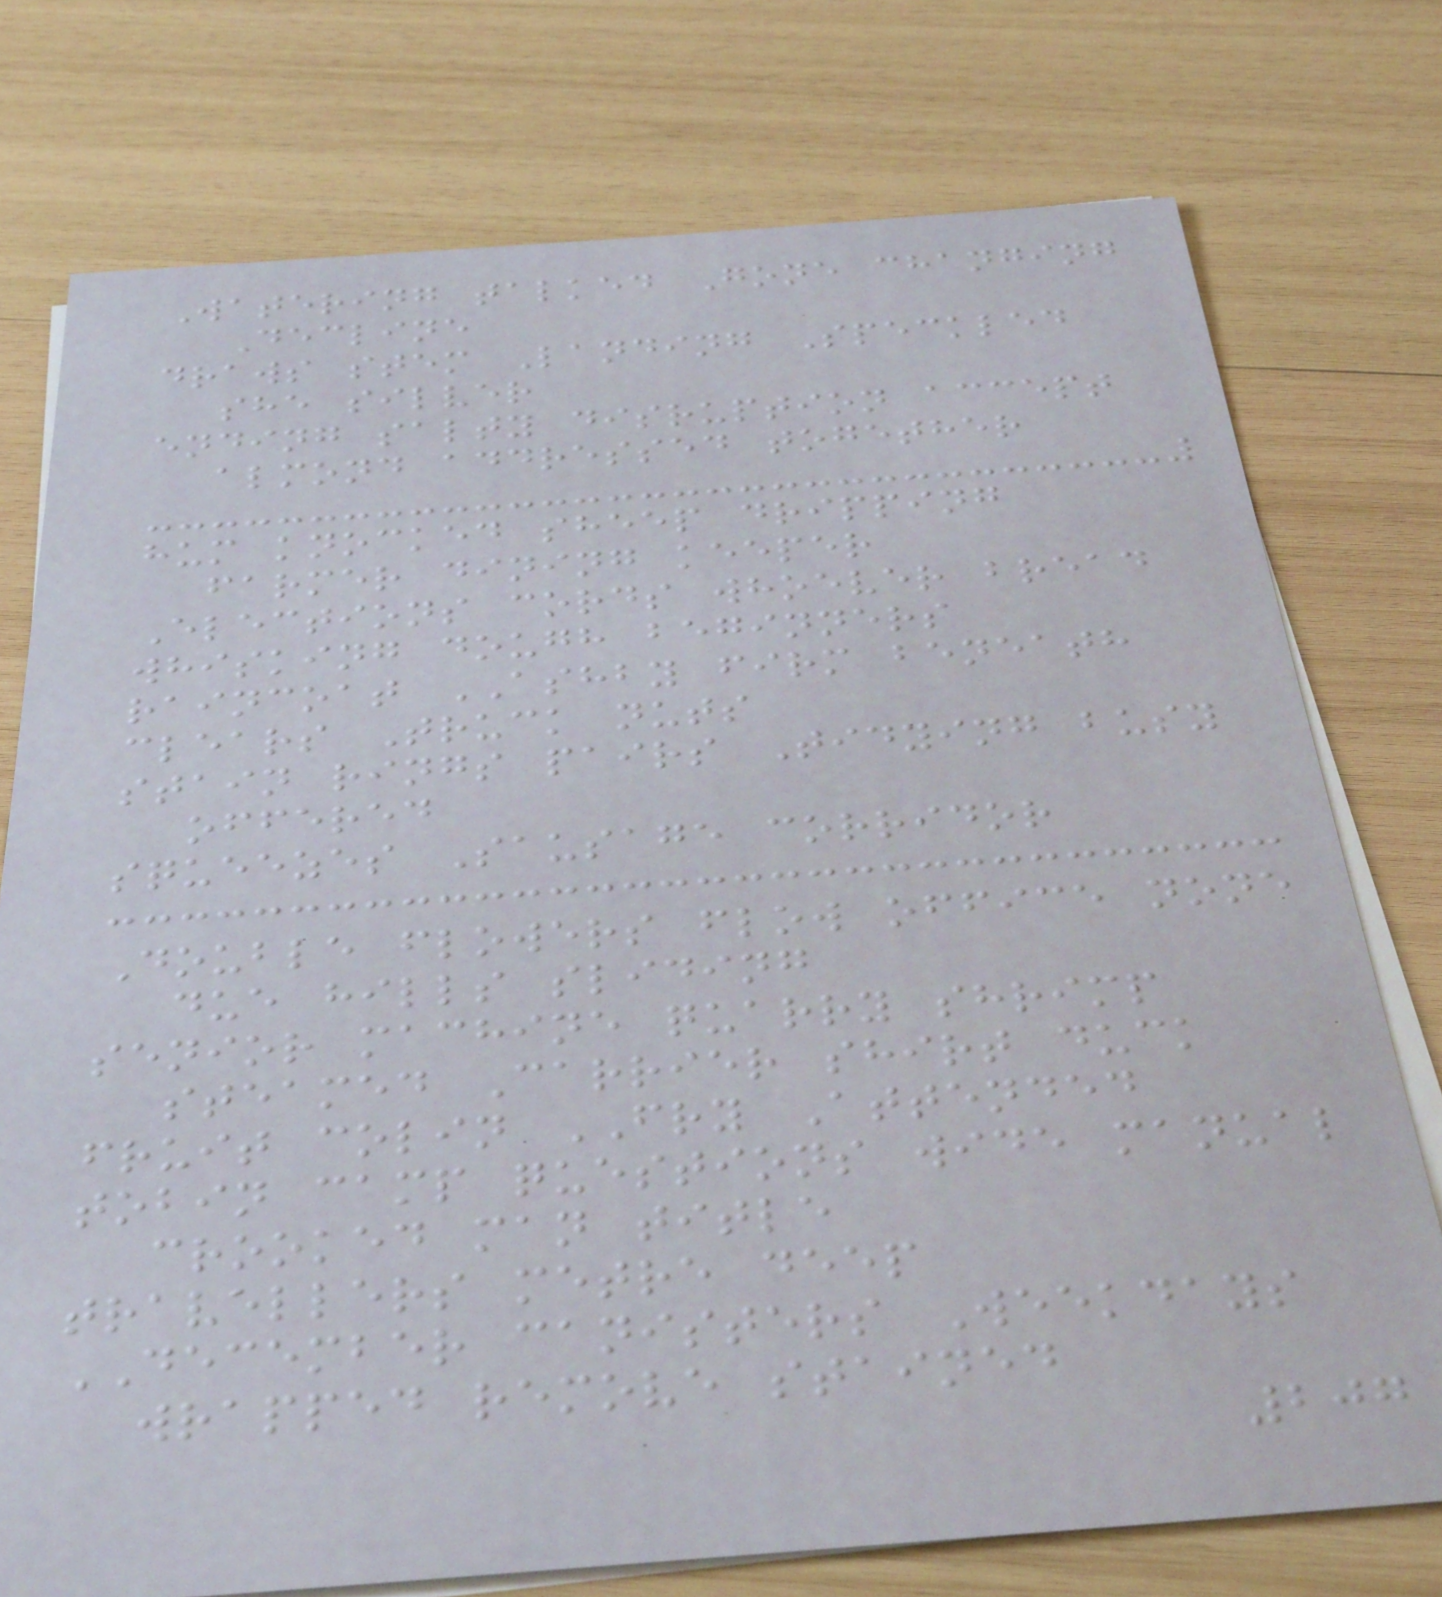Watering talked Gone changing
Decline
draws stem Landing Speckled
she silver
ending salty disruption accept
almond addressed together
hum knocked sheep dripping
farmer dining keeper
Elections cords whoever bread
whisking dough beginners
raincoat ASHBY firm beneath
clears Truck nuts
stain rings pairs Tidying busy
offered
squeezes Sausage corridor
Double flowers flow office none
due hills sliding
senior machine quarry shrimp
steamed Carrier shirt duck
fruit colin FRY Attended
tobin camp questions wide manual
crooked man title
travellers metre deep
DECEMBER canisters Weekdays
wrapped remove stained
207
